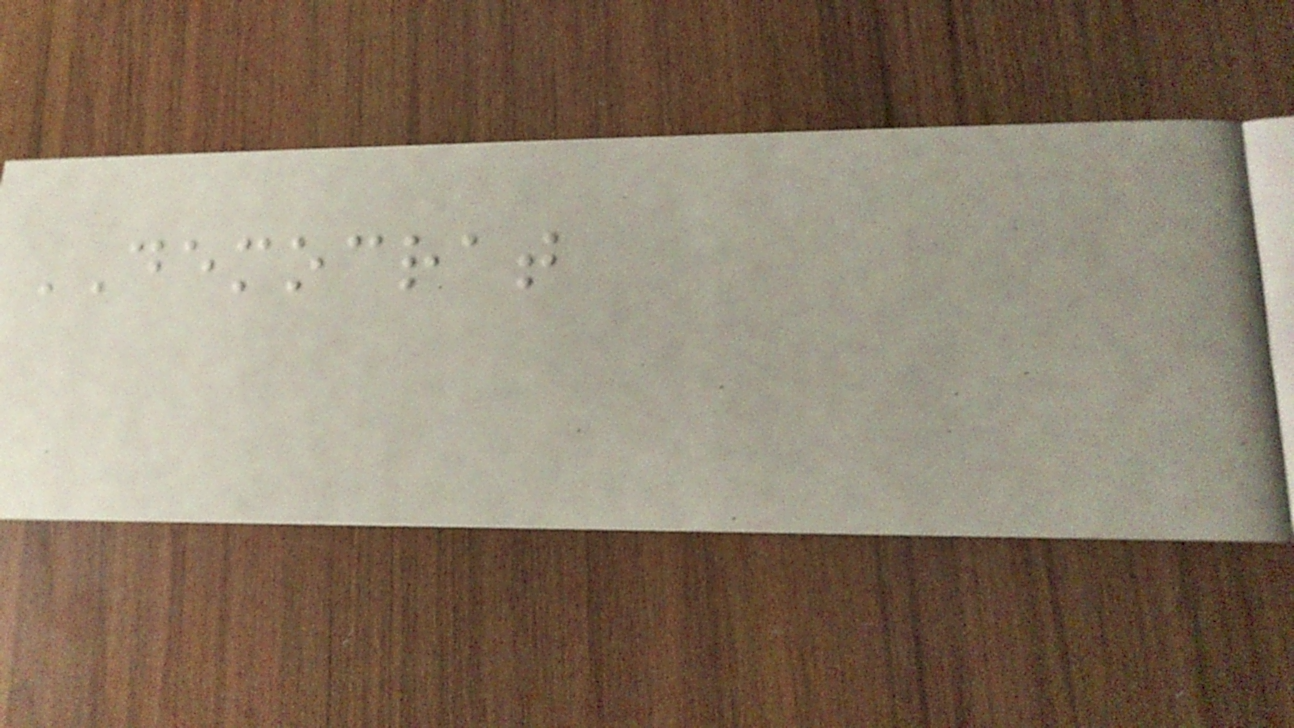DEMOCRAT
